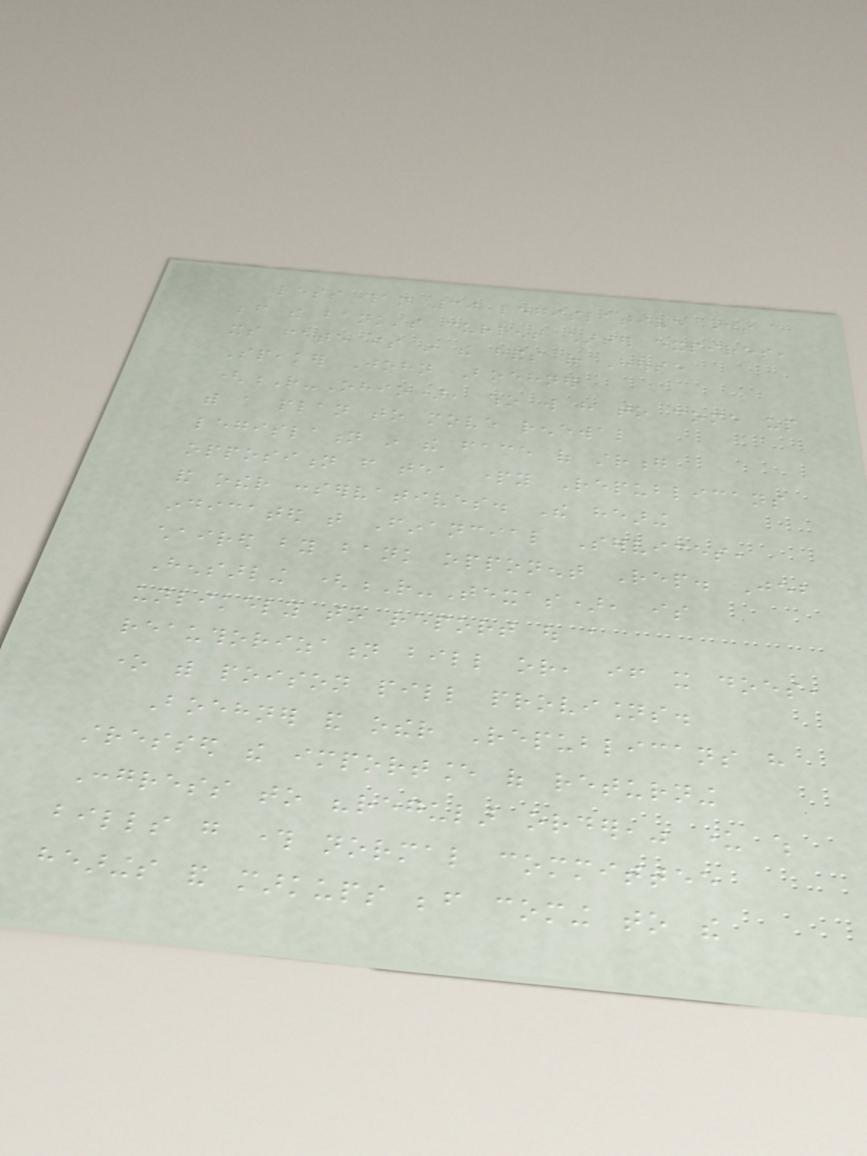less than 30 legislative days
before the bank's current charter expires,
its fate is in the hands of House
Speaker John Boehner
(R-Ohio), who will have to come up
with a plan to move renewal
legislation in the face of strong
opposition from tea party Republicans
and other conservatives. The hearing
indicated that Financial Services,
chaired by bank opponent Rep. Jeb
Hensarling (R-Texas), is
unlikely to report out a
reauthorization bill or, if it does,
one with poison pill provisions.
Boehner and other Republicans have
stressed the importance of returning
Congress to "regular order," under which
bills go through normal committee
hearings and markups before coming to the
